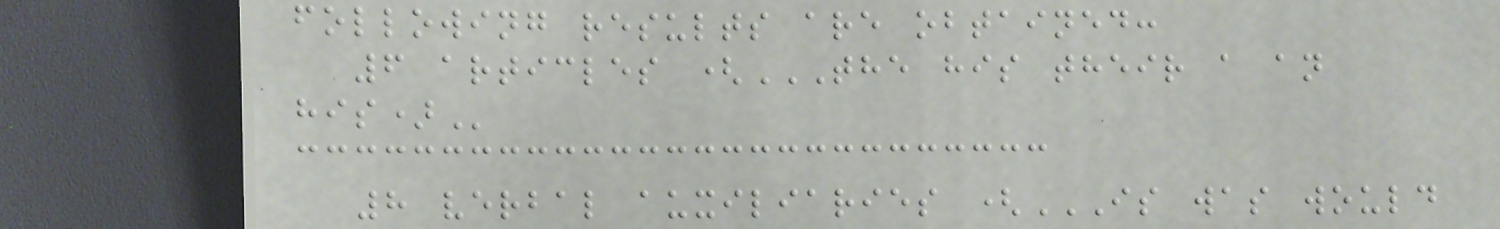following results are obtained:
6 articles (THE HIS THEIR A AN
HIS)
8 verbal auxiliaries (IS WAS WOULD
